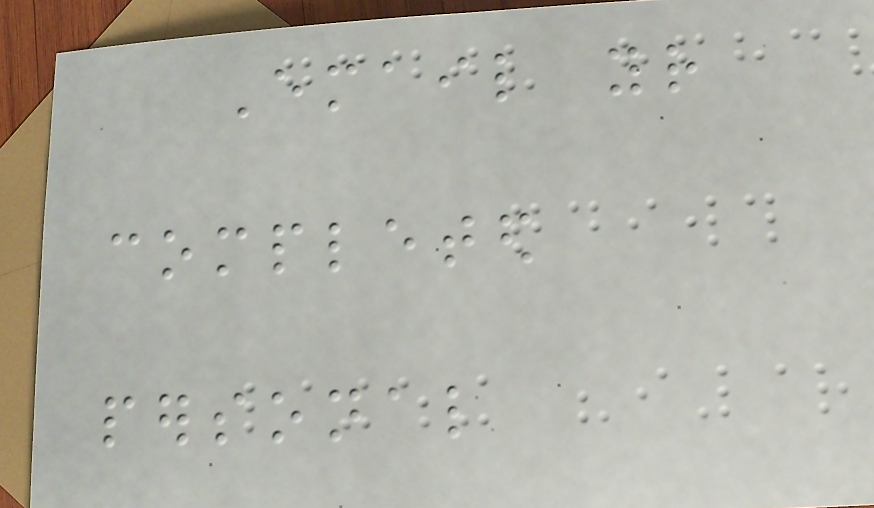Email your
completed
personal
